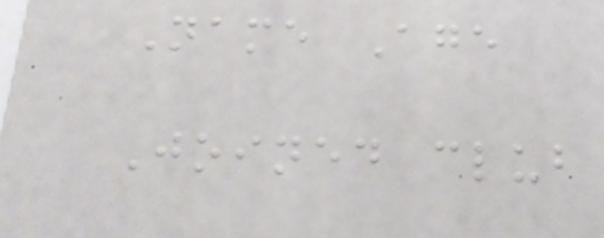Name Age
Joined club
